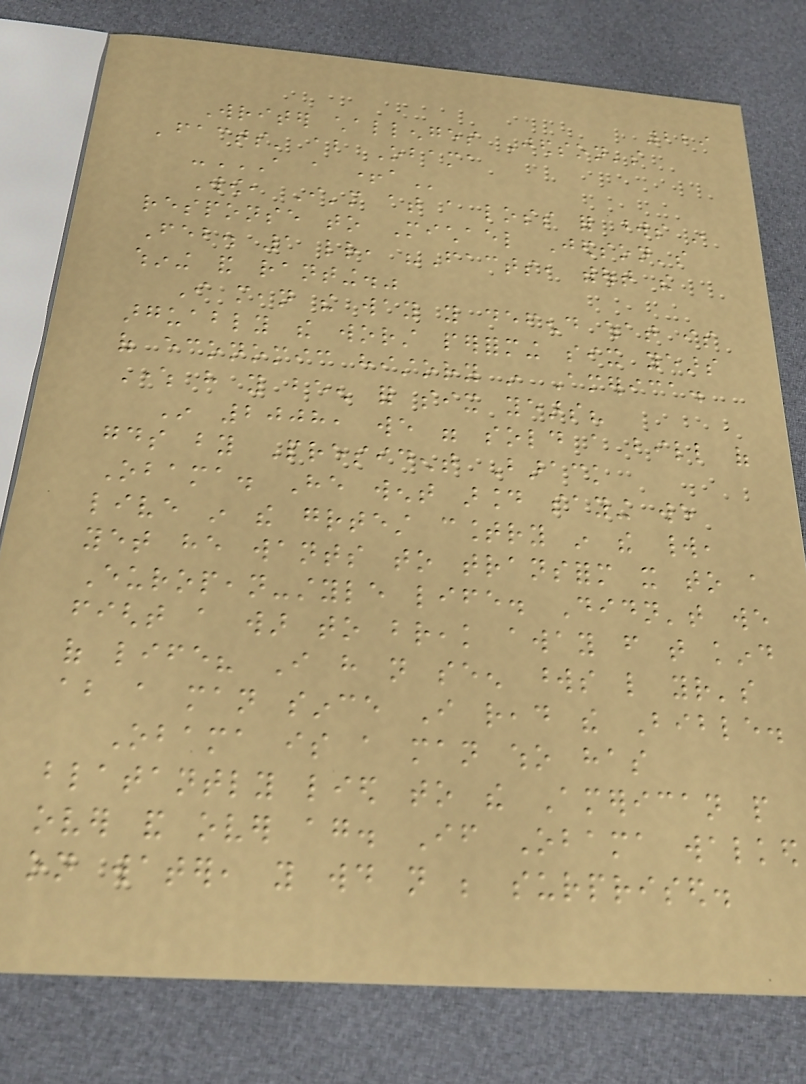229
Writer challenges Jedson's
'facts' about Obama
-A A +A
Wow, I'm at a loss for words in
response to Michael Jedson's
Feb. 1 letter, "Facts, without the
whining and ranting."
I mean the way you defend what is
arguably the worst performing six years
of economic history in America.
Where have you been for six years?
In 2008, we were sold a bill of
goods by President Barack
Obama. He went around saying we
live in the greatest country in the world,
yet he wants to transform it to a
European-style life. Didn't we
fight a war to break away from that kind
of life? I have not seen words like your's
about a man since I read the Bible.
Obama is a man who has
blatantly lied to the American people
over and over again. If Obama walked
on water, you would not be surprised.
